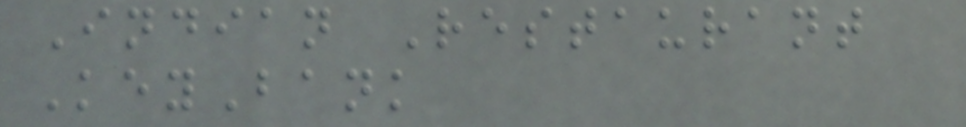Indian Restaurant
KeyBank
